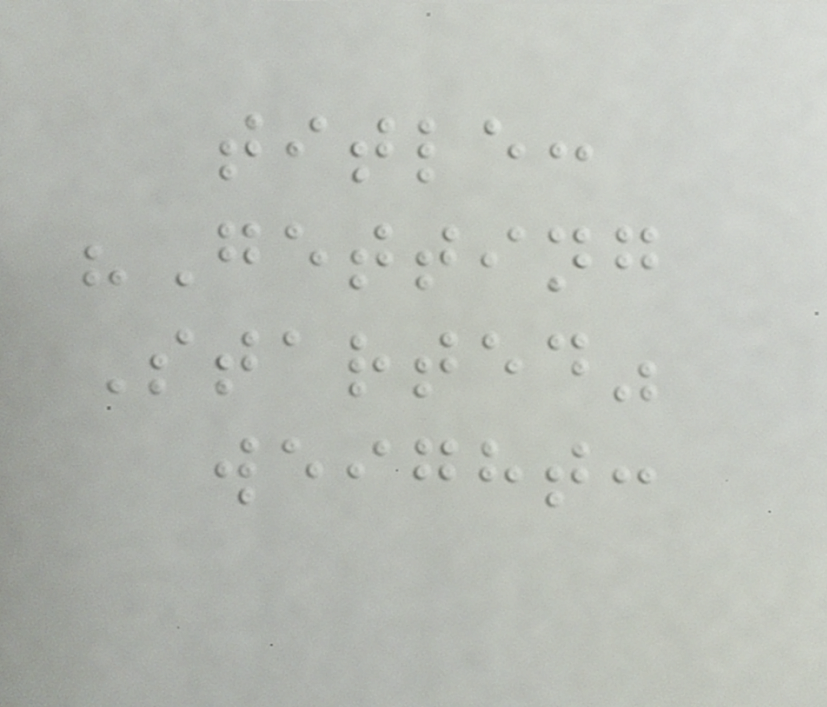title:
"Getting
Started"
weight:
